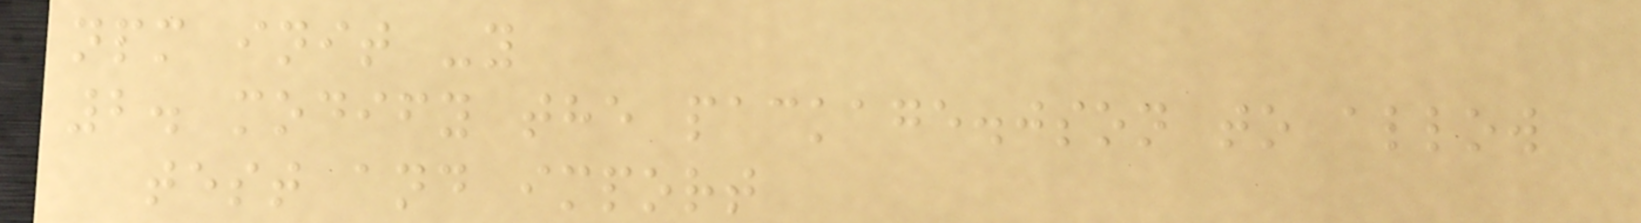npm init -y
2. modify the package.json to allow
test and import
